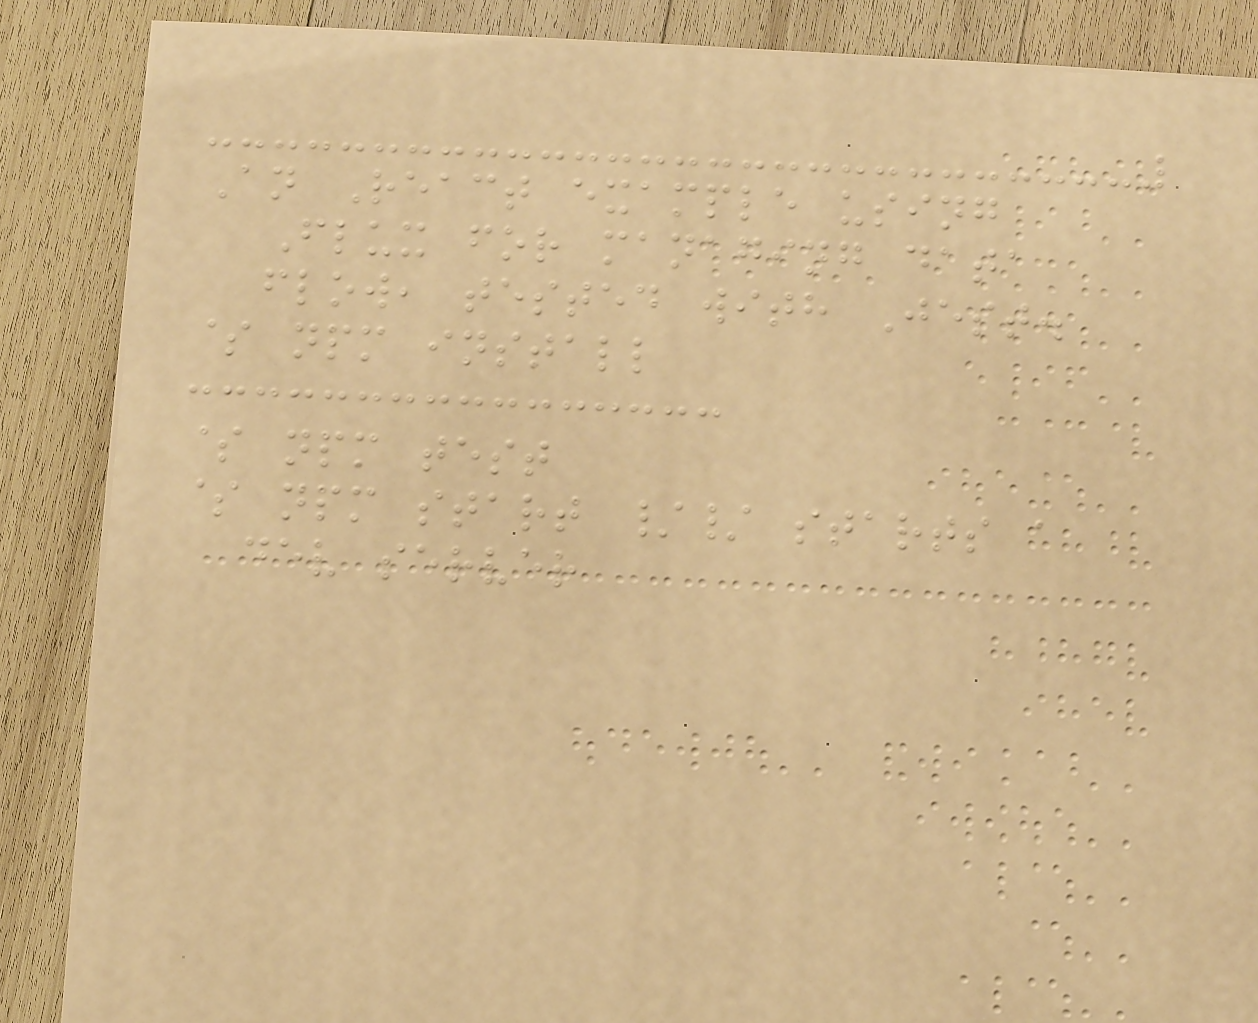An React example using
Flux for managing data
flow, tested with Jest.
$ npm install
$ npm test
$ npm start // starts a
dev server
